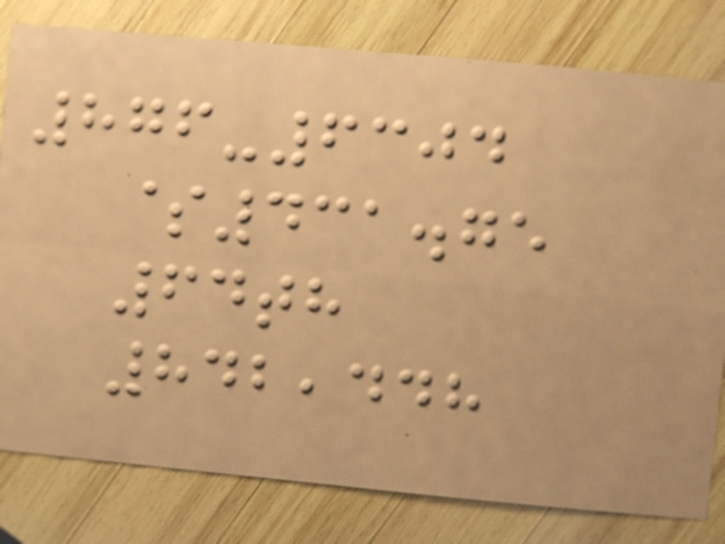876-6304
$431.75
64th
842,448
